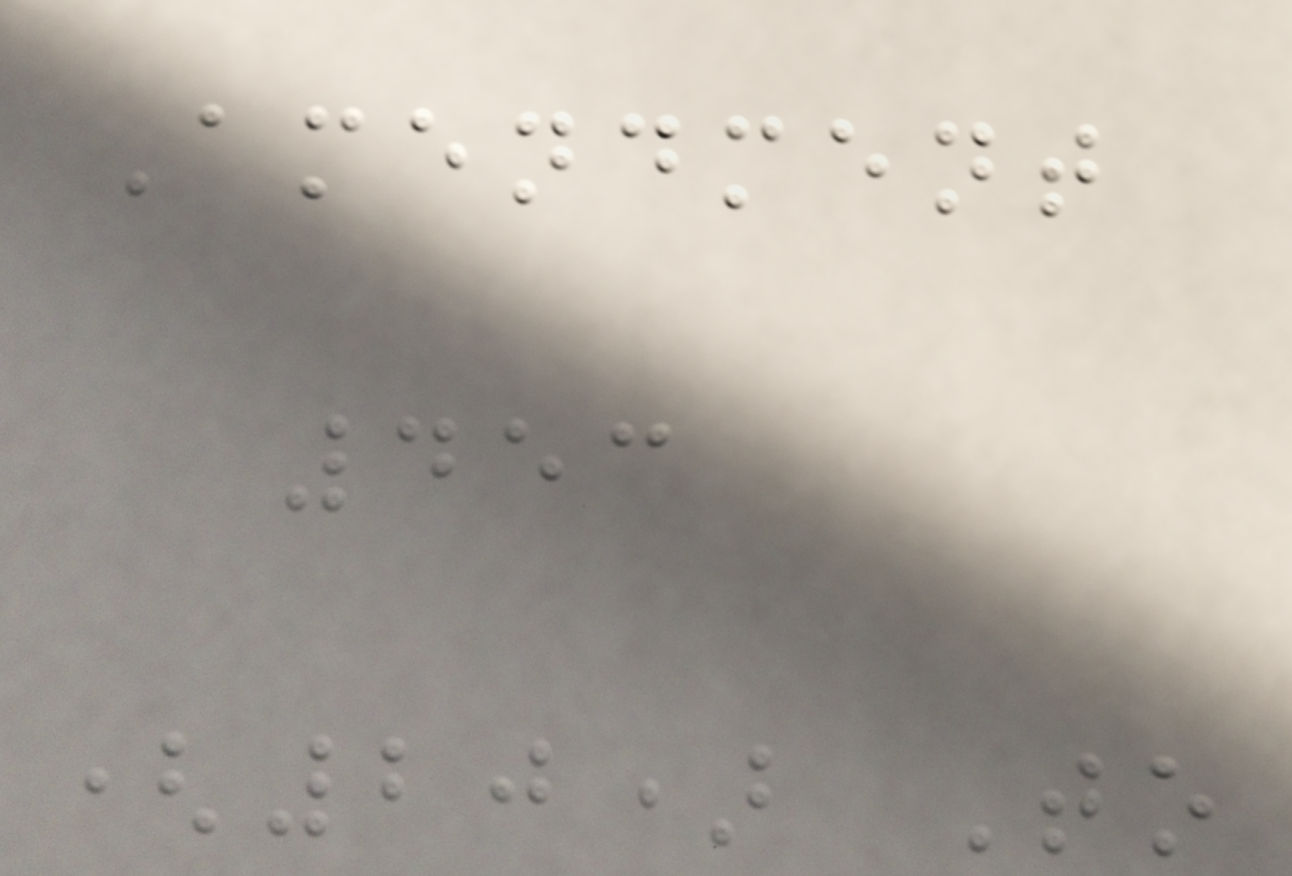Amendment
453
(20) To
